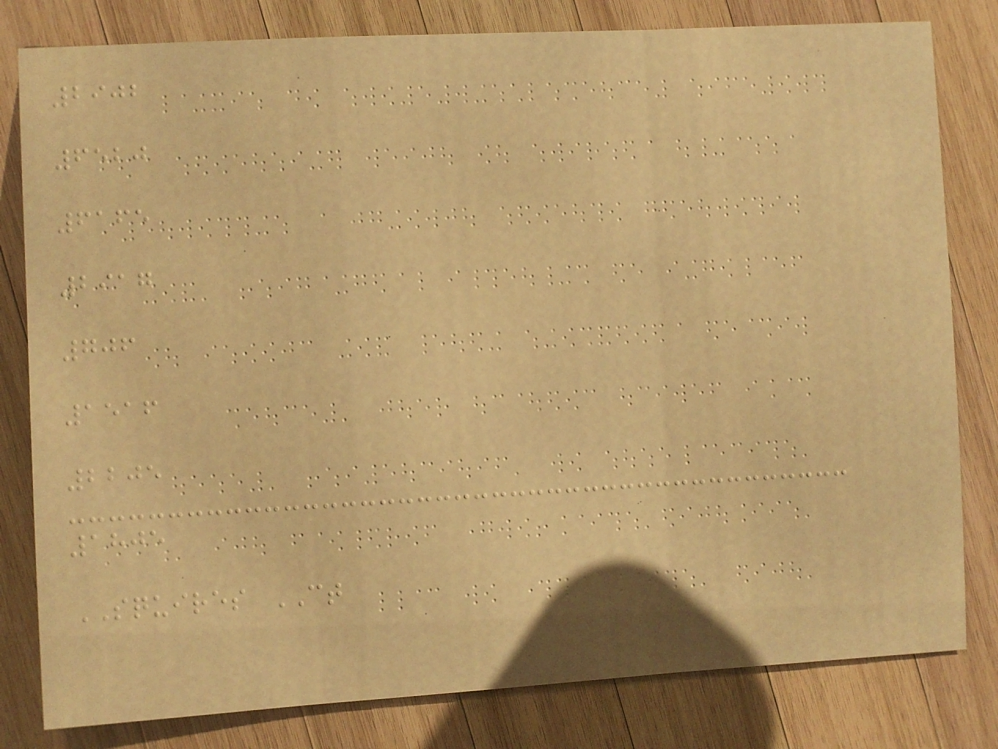2902
6520
6165
2917
706
1516
2205
1805
SQUIRES CT
